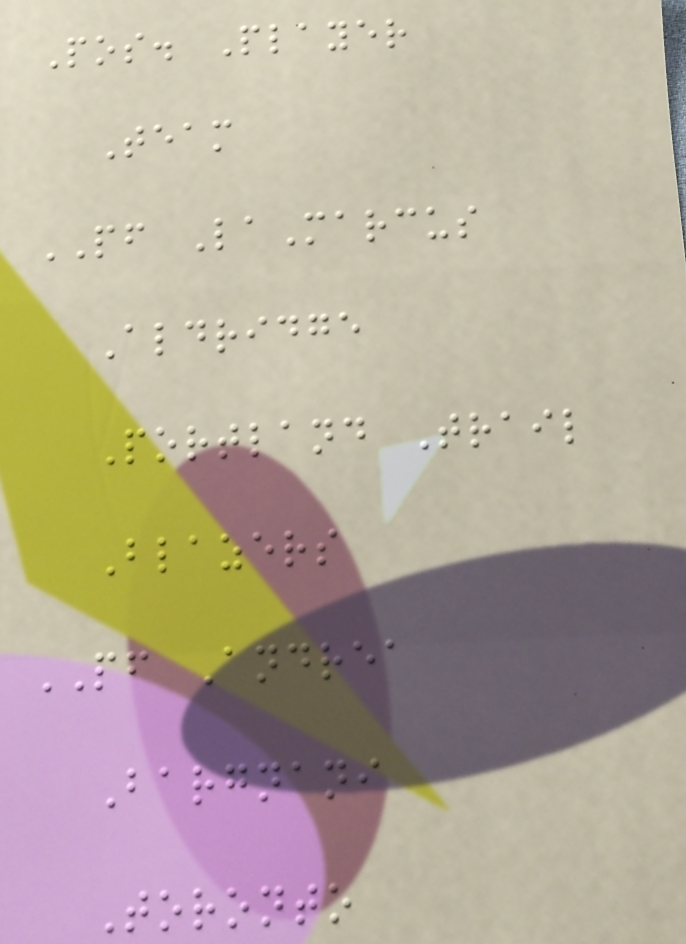Pos. Player
Team
PF LaMarcus
Aldridge
Portland Trail
Blazers
PF Andrea
Bargnani
Toronto
